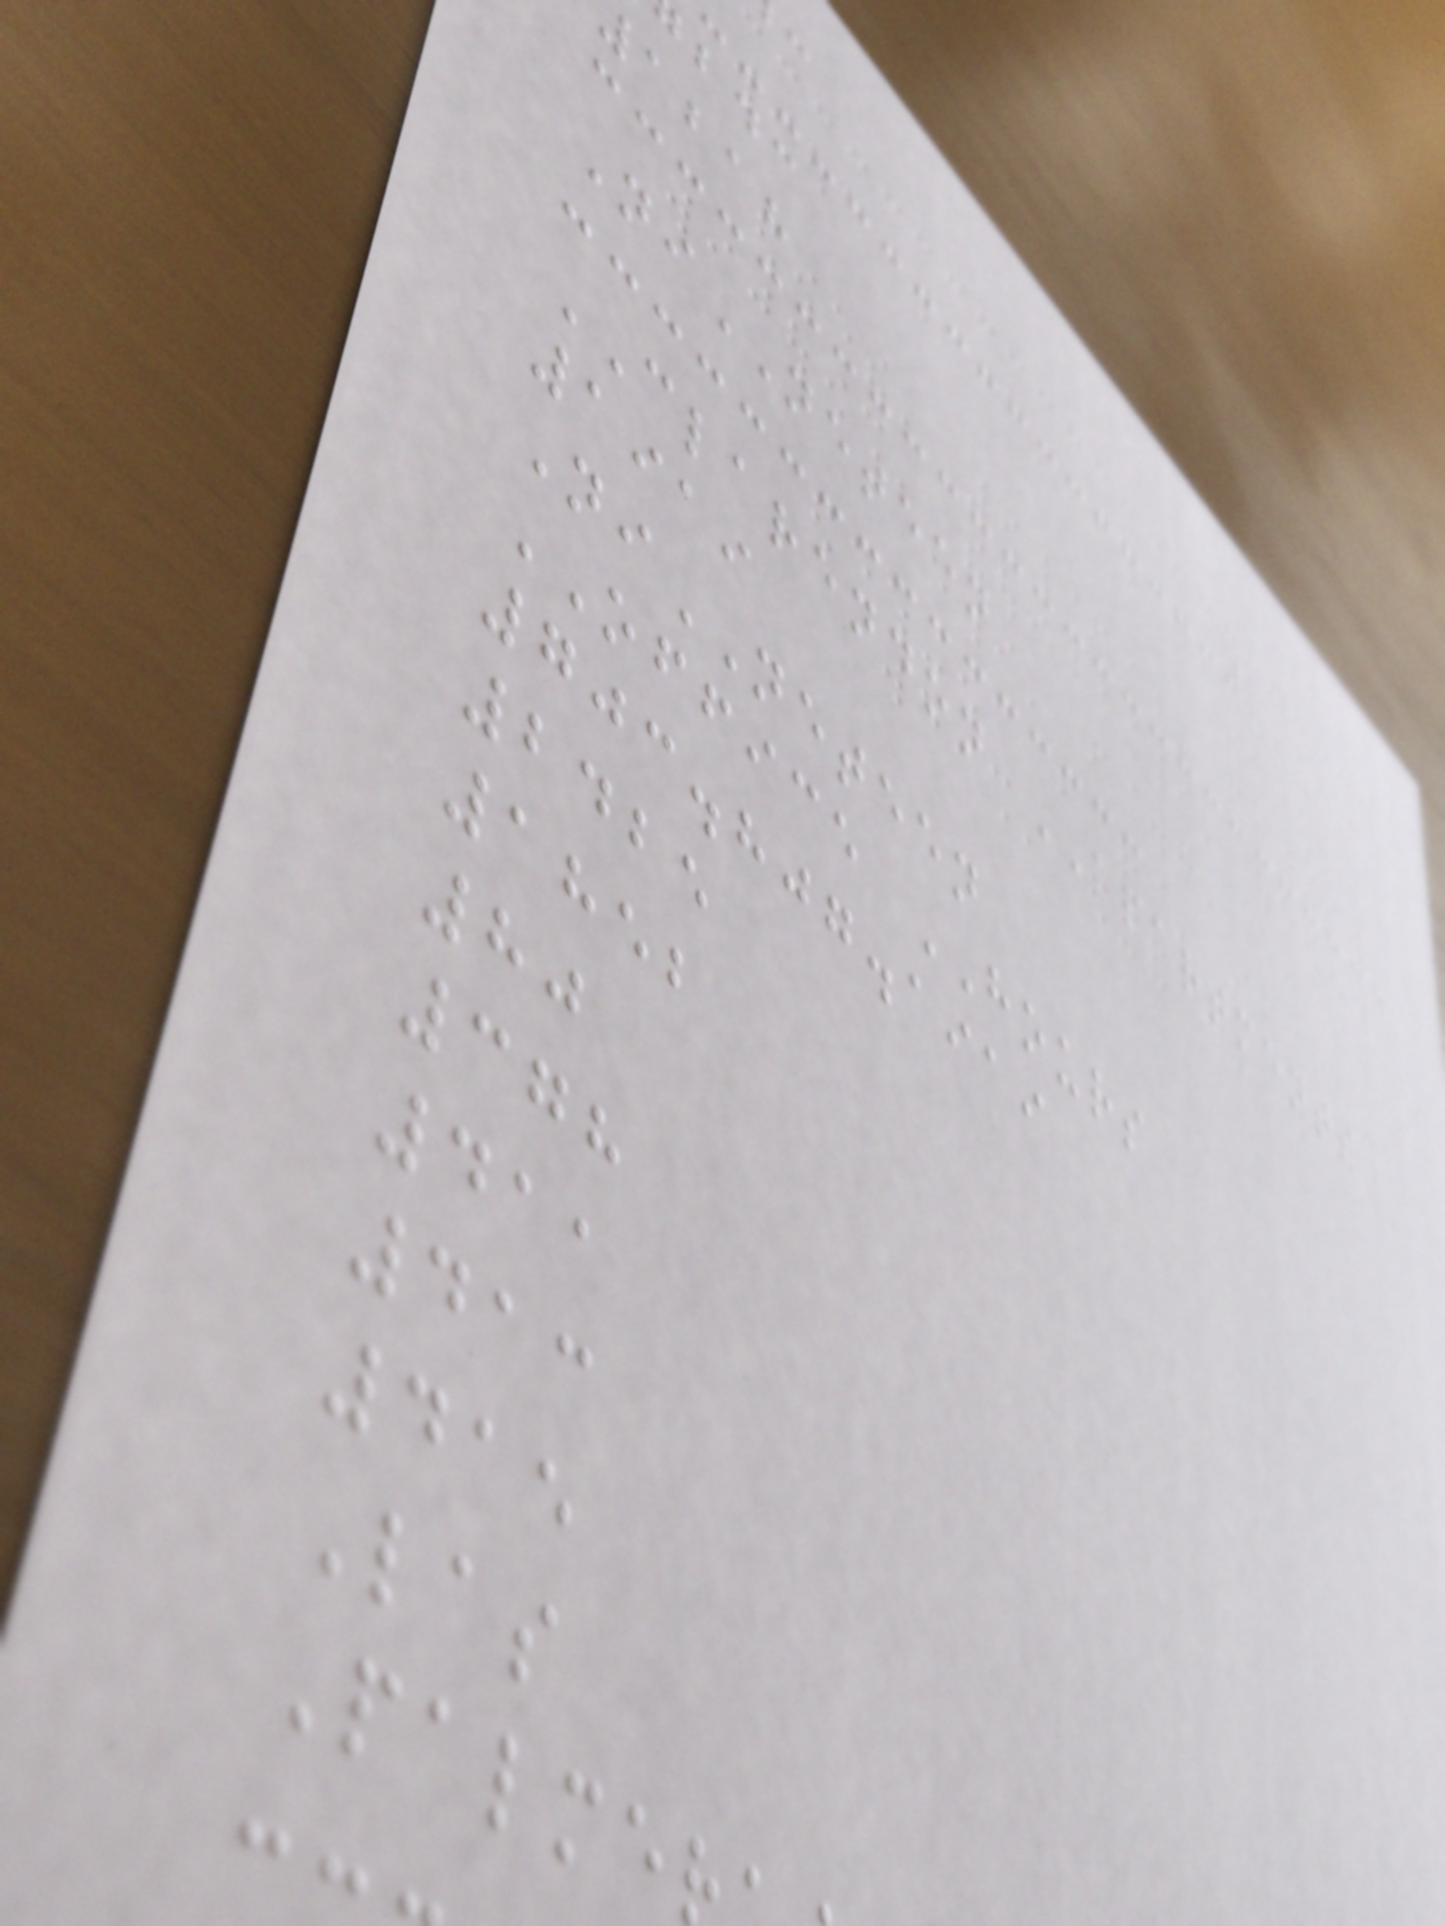abah
NiNETEEN
CLARENDON APARTMENTS
1919
NiNETEEN
OFFICE HOURS
703.807.1919
2425
1852
80
378
411
413
415
Las
Palme
